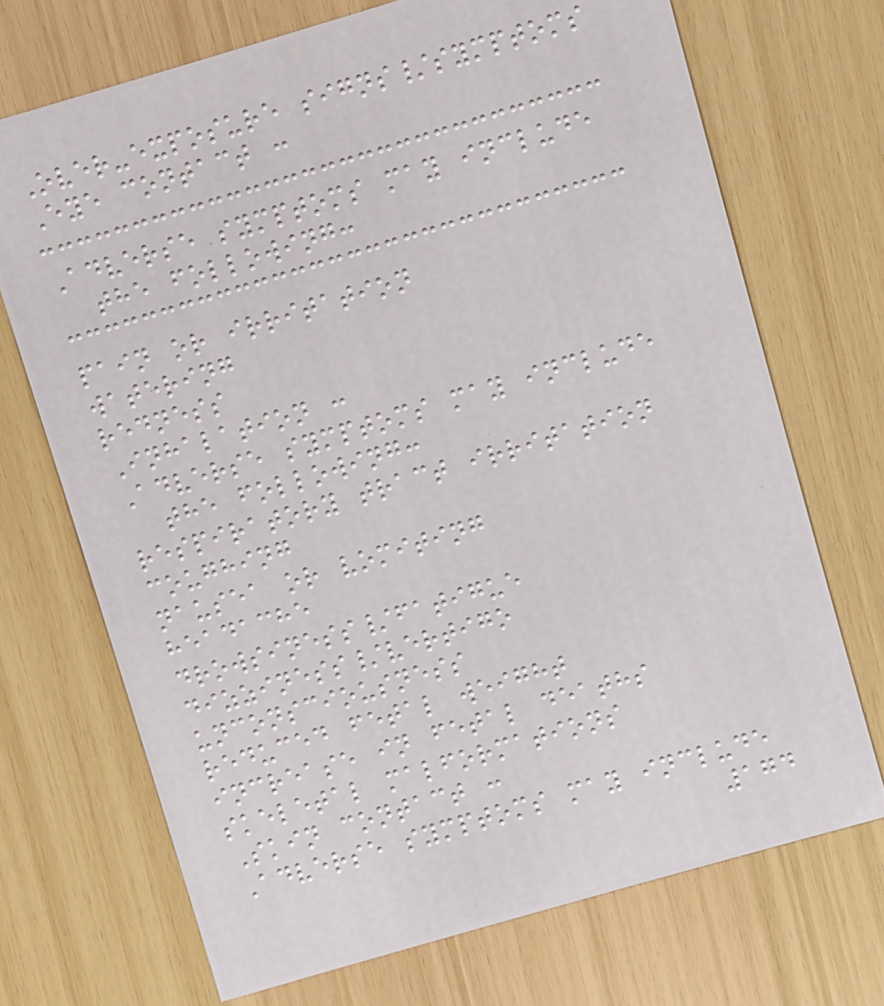Over-exposure signs/symptoms
Eye contact :
Adverse symptoms may include
the following:
pain or irritation
watering
redness
Inhalation :
Adverse symptoms may include
the following:
respiratory tract irritation
coughing
nausea or vomiting
headache
drowsiness/fatigue
dizziness/vertigo
unconsciousness
reduced fetal weight
increase in fetal deaths
skeletal malformations
Skin contact :
Adverse symptoms may include
174
